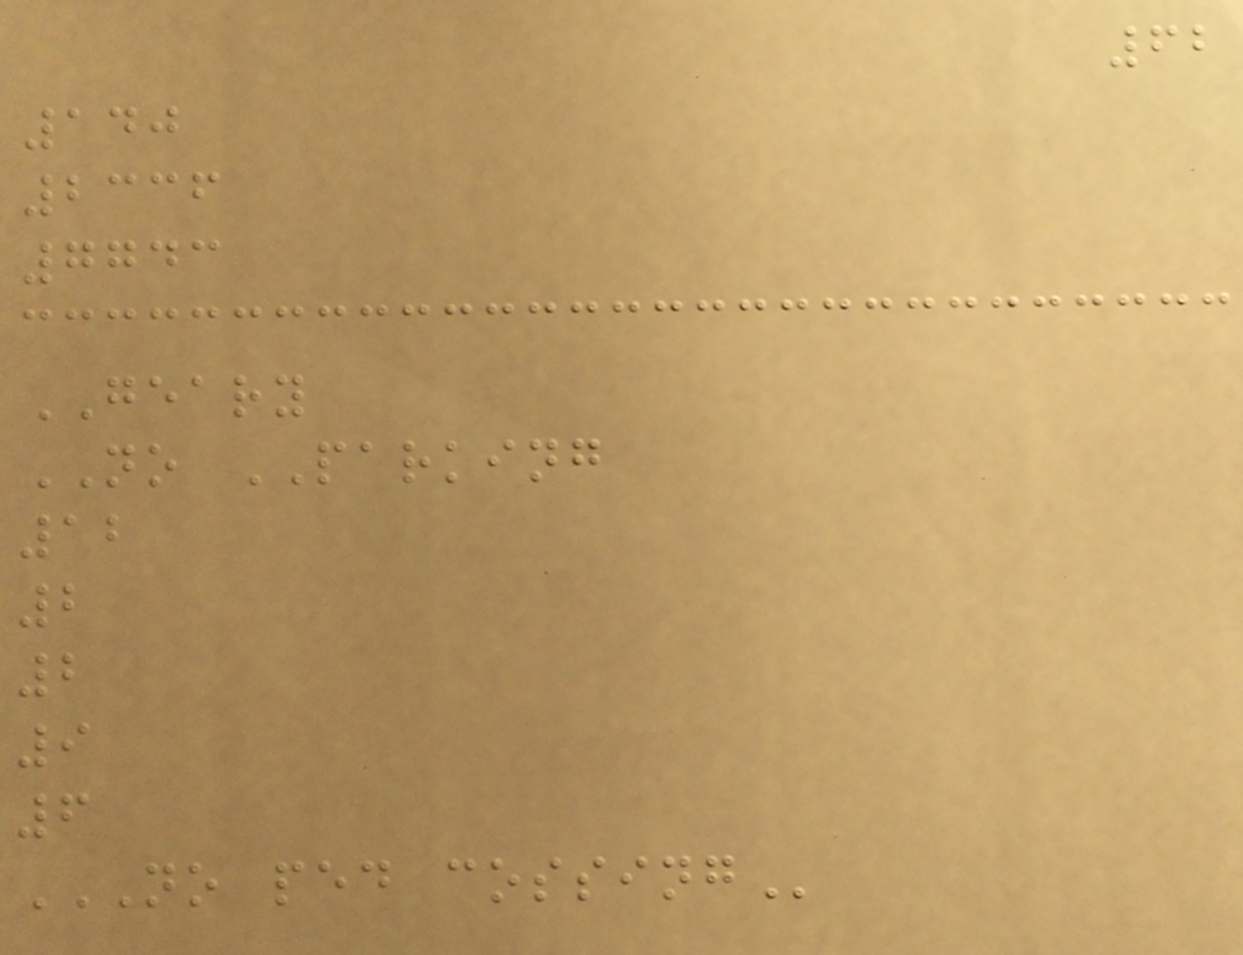62
140
2336
7743
GEARY
NO PARKING
12
2
2
9
6
NO PED COSSING
